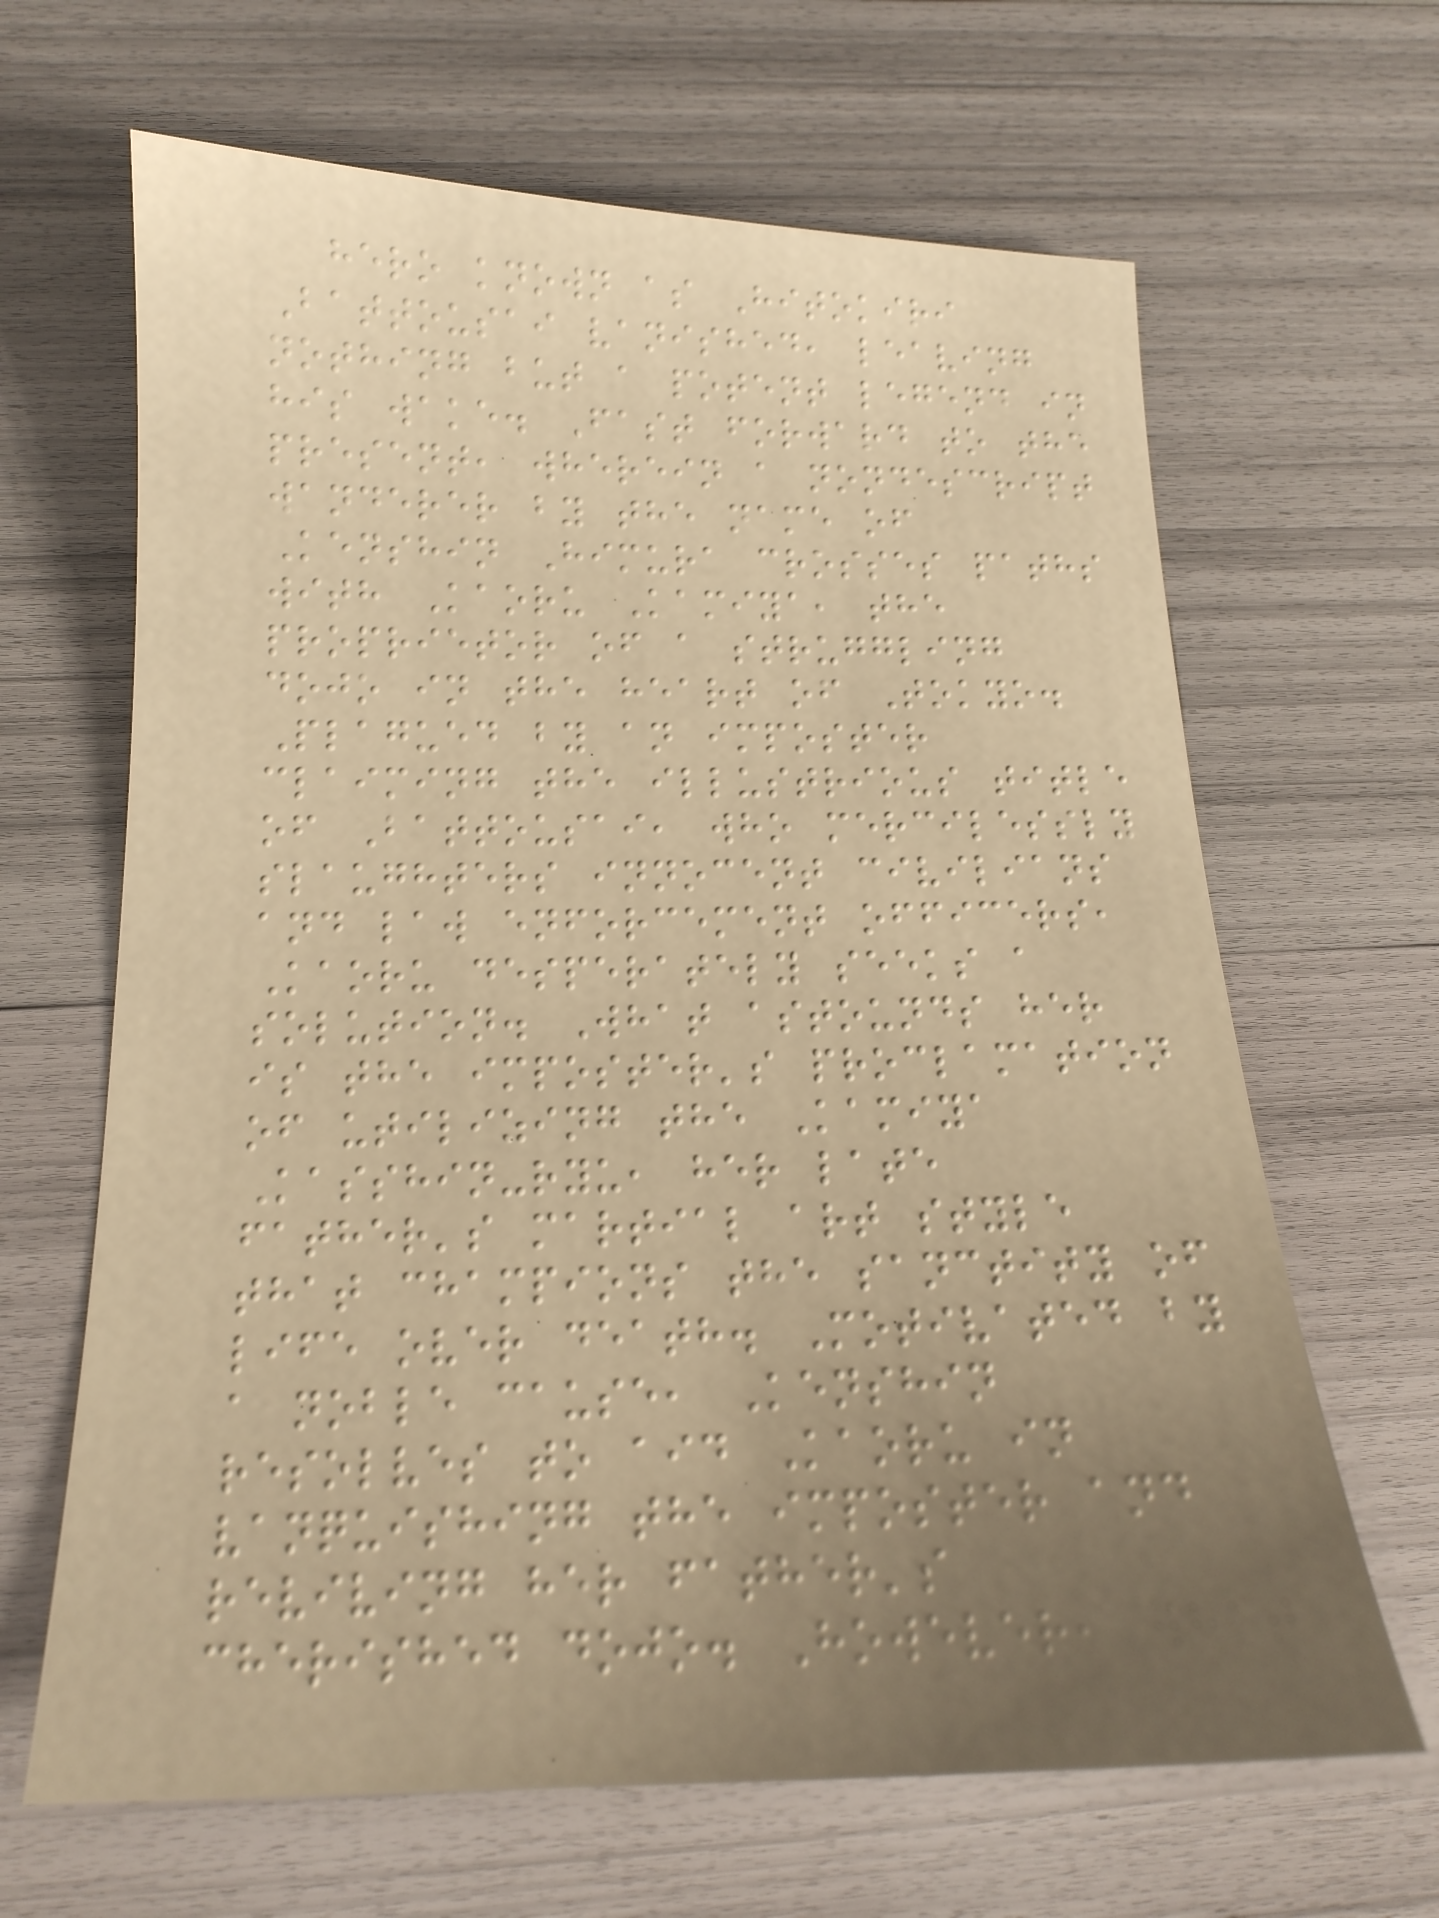hero known as Hitokiri
Battousai vanished, leaving
nothing but a potent legend in
his wake. Fast forward to the
present, wherein a nondescript
wanderer by the name of
Kenshin Himura crosses paths
with Kaoru Kamiya, the
proprietor of a struggling
dojo in the heart of Tokyo.
Plagued by an imposter
claiming the illustrious title
of Battousai, who mercilessly
slaughters innocent civilians
and law enforcement officers,
Kaoru desperately seeks a
solution. What astounds her
is the imposter's proclamation
of utilizing the Kamiya
Kasshin-ryu, her late
father's martial art style
that champions the sanctity of
life over death. Motivated by
a noble cause, Kenshin
resolves to aid Kaoru in
vanquishing the imposter and
reviving her father's
cherished dojo. However, what
